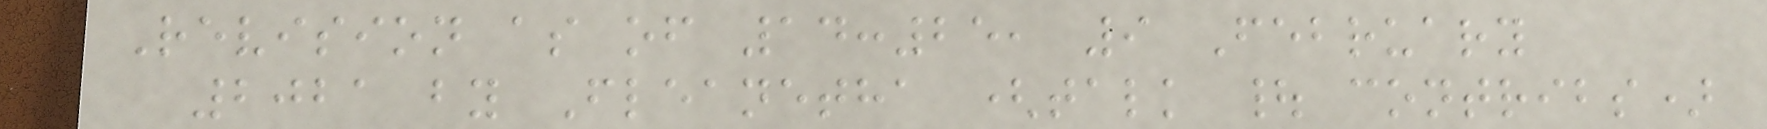Revision as of 14:25, 9 February
2021 by Fleanetha (talk | contribs)
